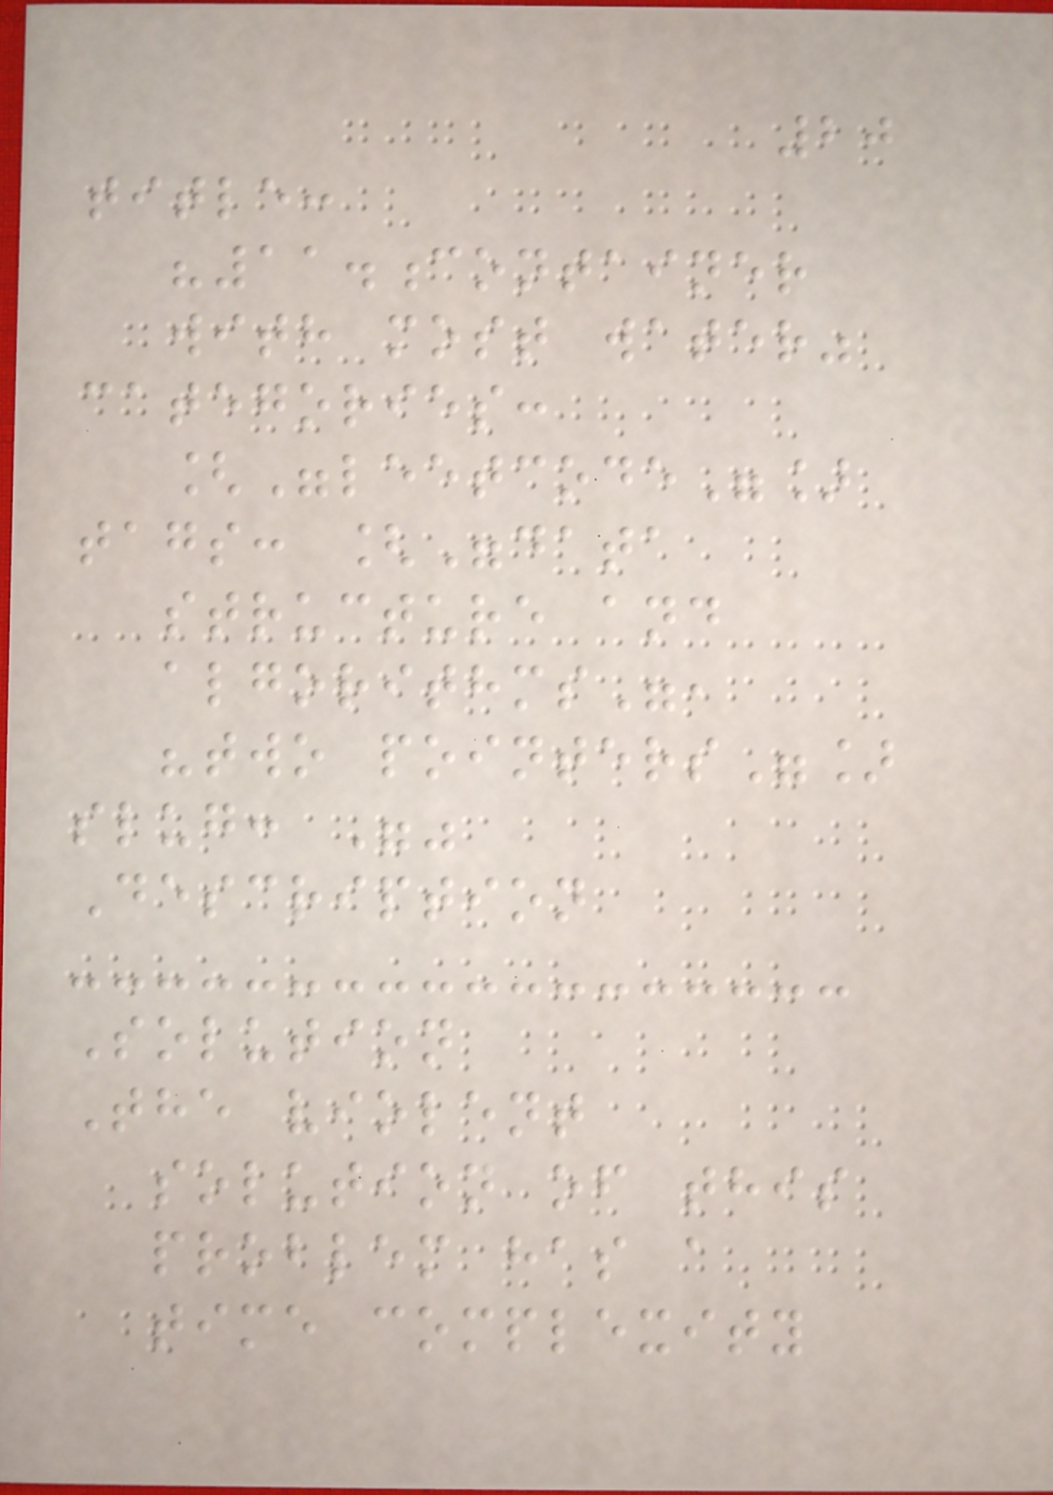20
title:
"11.container
with most water"
categories:
["leetcode"]
tags: ["data
structure and
algorithms",
"two pointers"]
slug: ""
Description
Solution
The violent
solution of this
problem has a
time complexity
